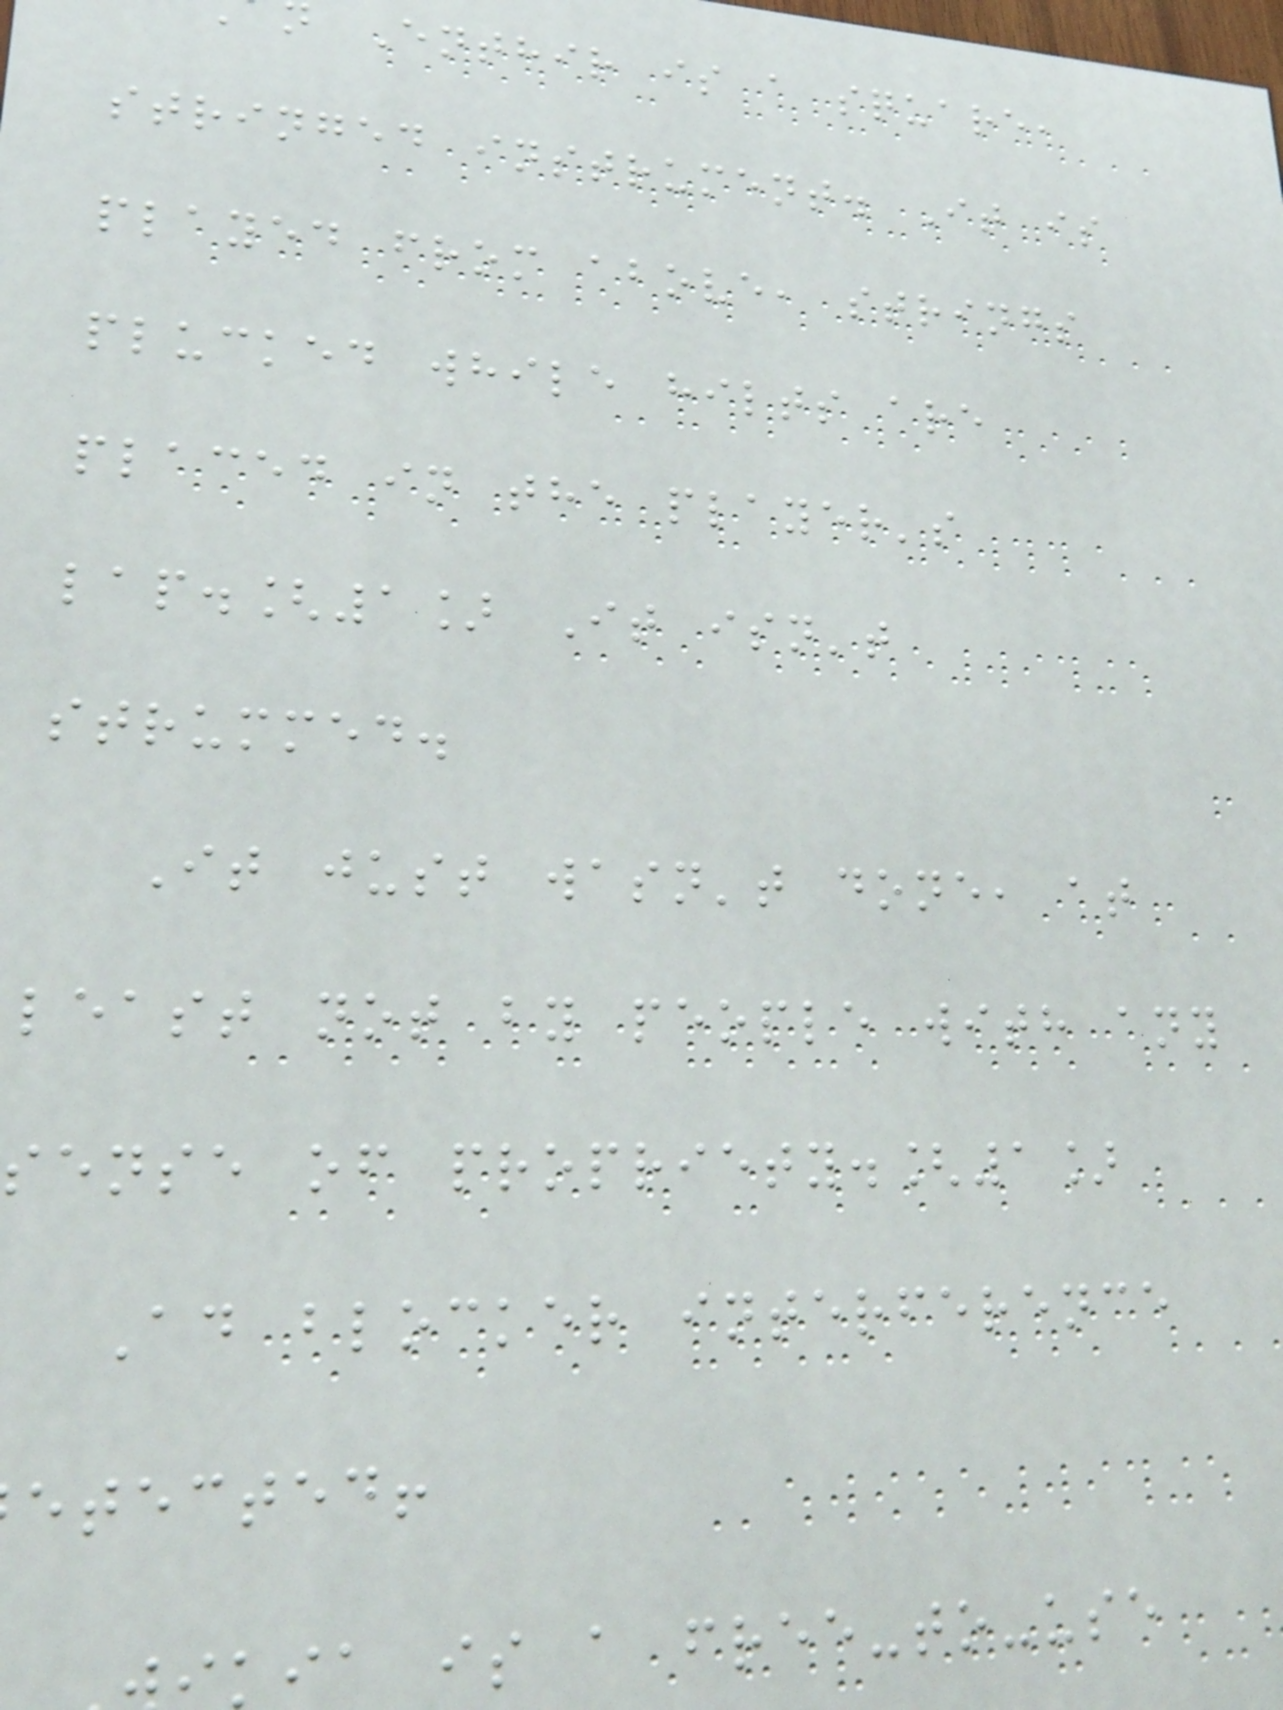Enthir is a square,
stringed instrument. It is
played from above, strings
plucked while hilts are
placed in the player's
lap.[1] It isn't
strummed.
It just wasn't done, at
least not by people with any
sense of propriety.[1]
Ad blocker interference
etected!
ia is a free-to-use
